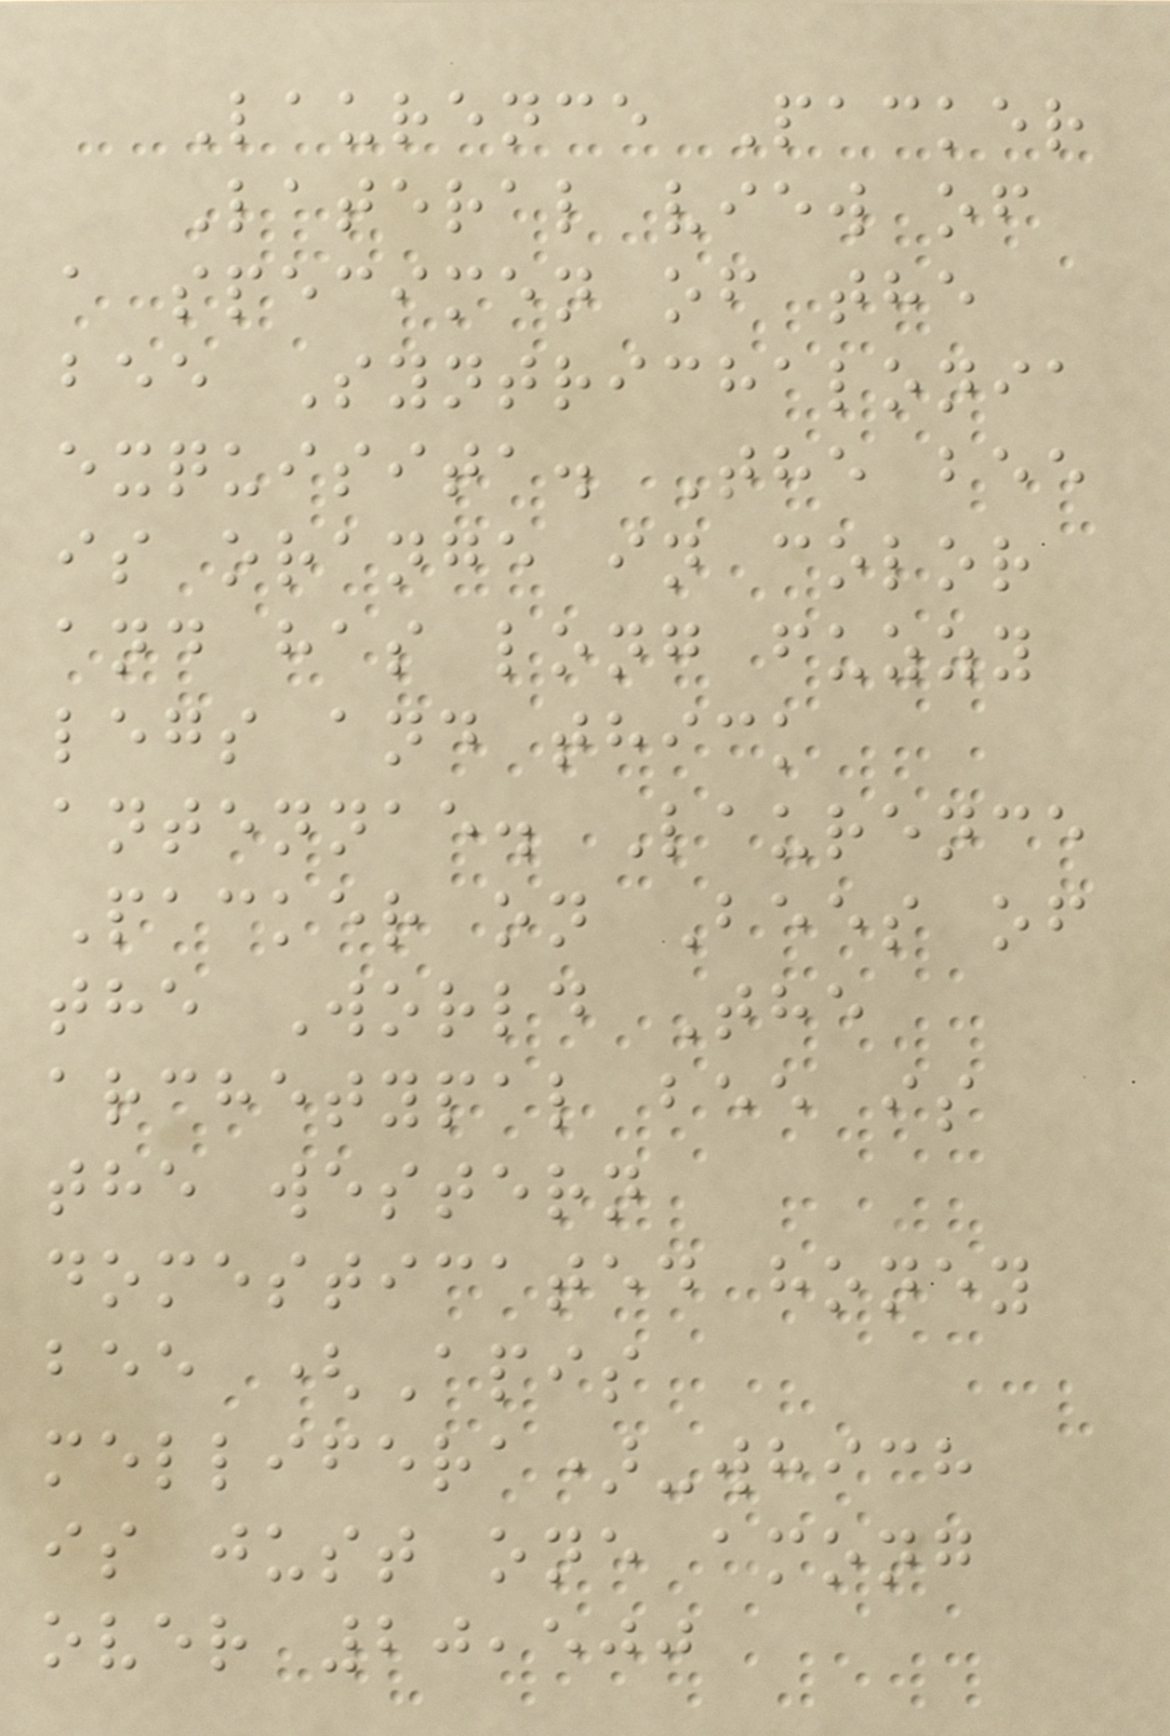Laurence Packer
Lateral view of
a specimen of the
bee Syntrichalonia
exquisita. The bee
is orange in color
and has long fuzzy
legs and thick
antennae. Laurence
Packer on Bees of
the World The
archetypal bee is
the western
domesticated honey
bee (Apis
mellifera)-which
is just one among
over 20,500
